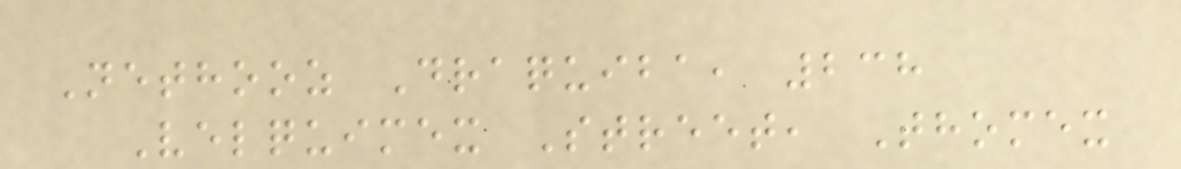Nethooz Draquiba, 238
Velquimex Street, Thomex
